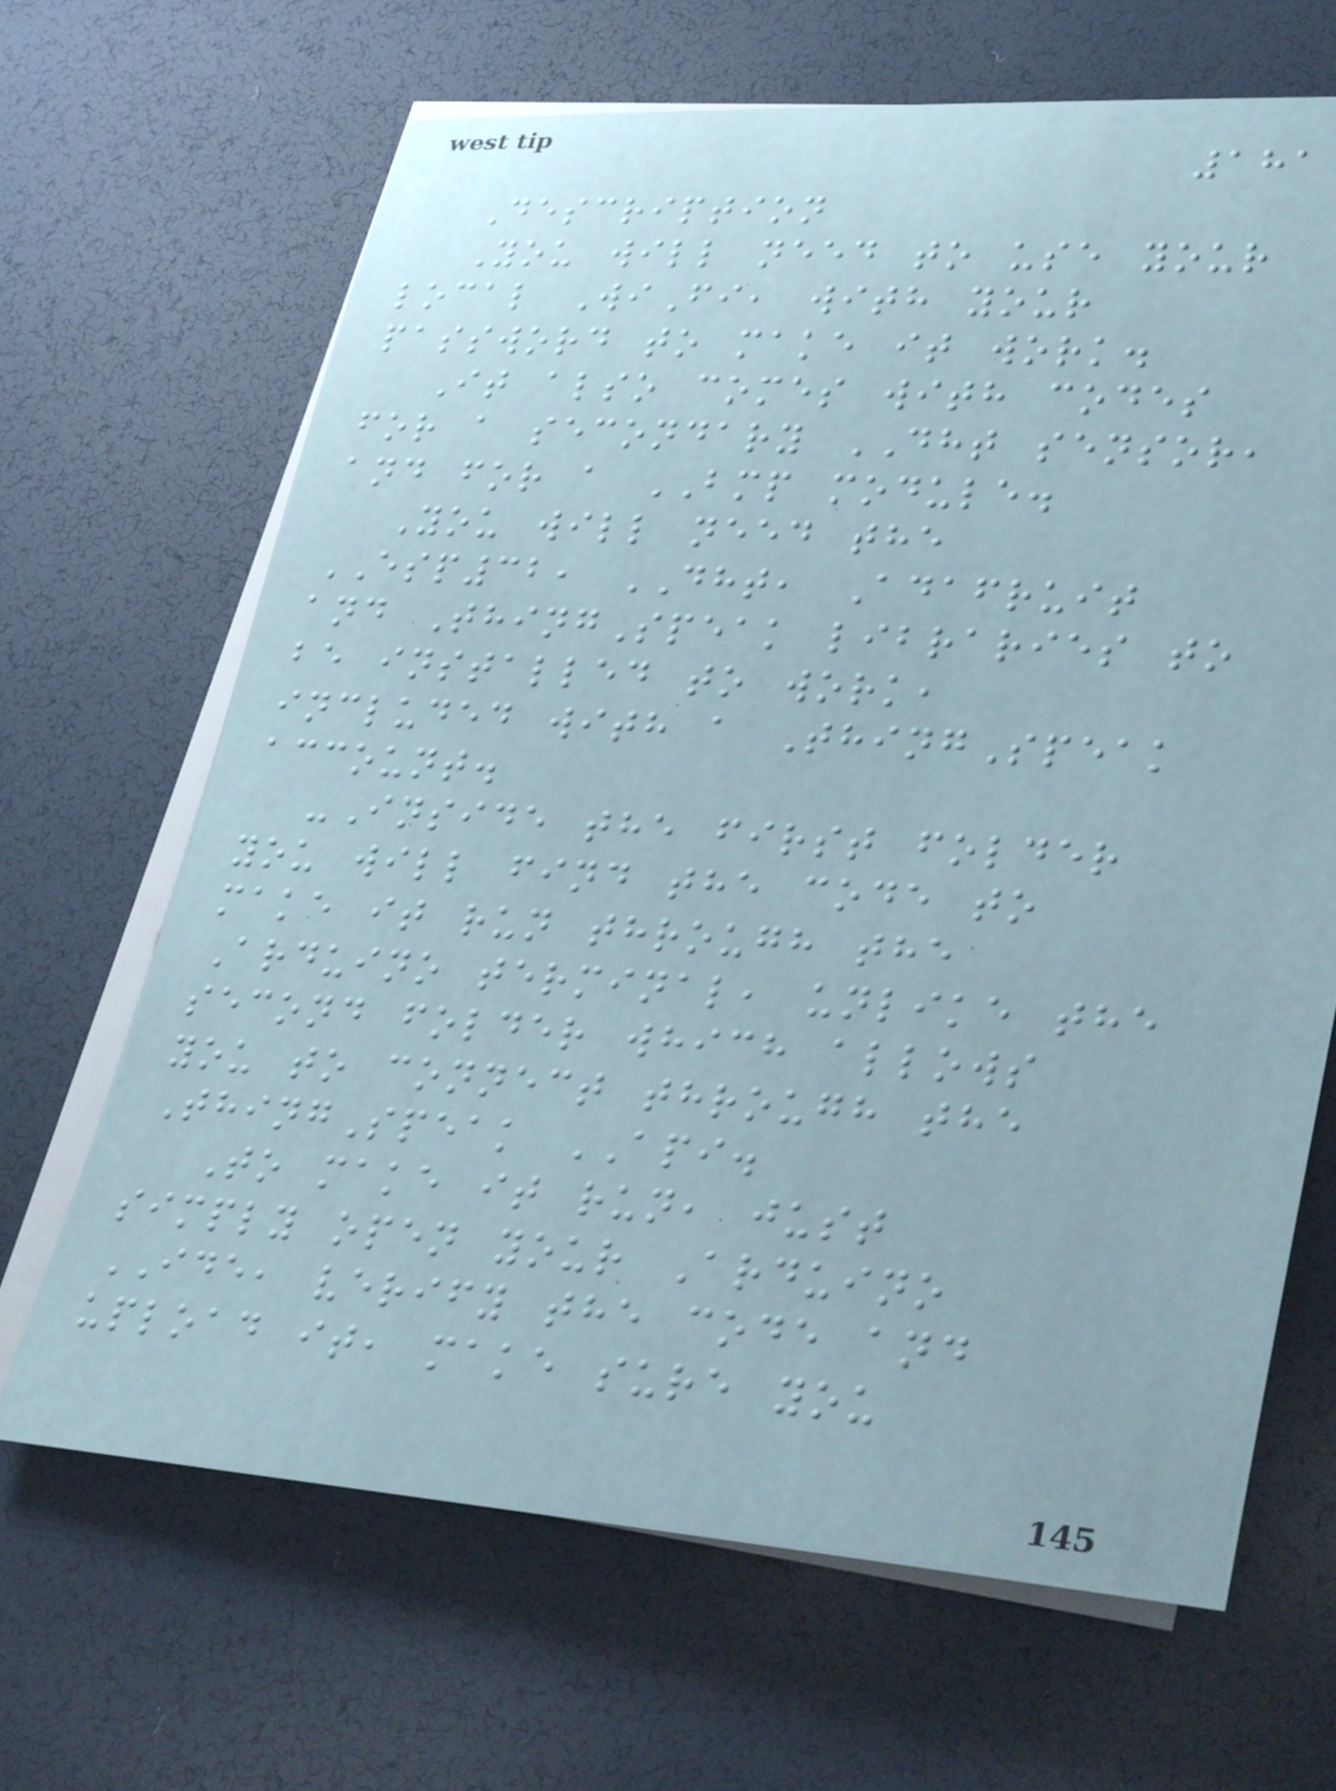181
Description
You will need to use your
local WiFi, with your
password to make it work.
It also comes with codes
for a secondary DHT sensor,
and for a BMP module.
You will need the
ESP32, DHT, Adafruit
and ThingSpeak libraries to
be installed to work,
included with a ThingSpeak
account.
-Inside the first folder
you will find the code to
make it run through the
Arduino terminal, unlike the
second folder which allows
you to connect through the
ThingSpeak API.
To make it run, just
simply open your Arduino
IDE, verify the code and
upload it, make sure you
